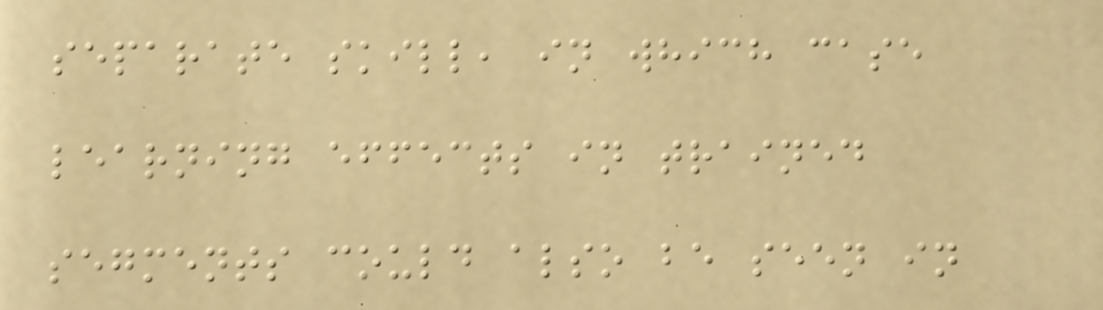separate skill, in which case
learning effects in trained
segments could also be seen in
